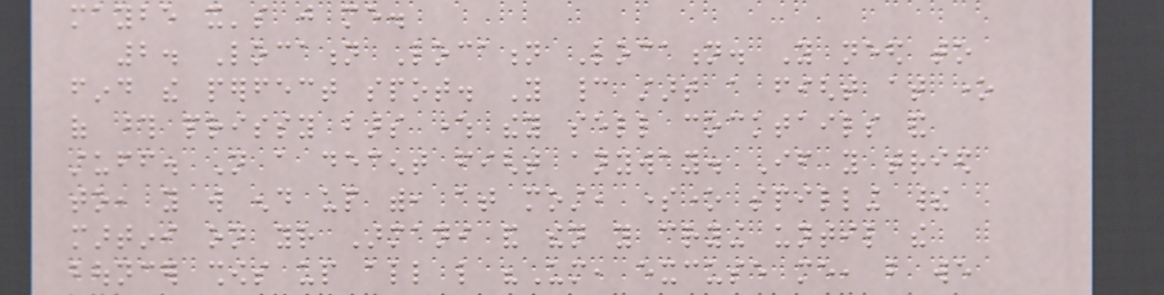maybe it's just me.
2. Location Location Location. You need to
find the perfect spot. You cannot start a fight at one
of those prissy bars where they sell cocktails and
stuff. Not a decent fight anyway. If you tried
to, you will end up with, at most, someone spilling their
martini on your Armani and then you crying until the
bouncer shows up all like "Um, excuse me, but we
